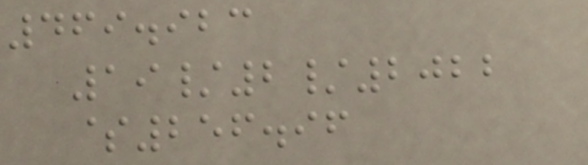469.923
19/2/2022
$256.96
